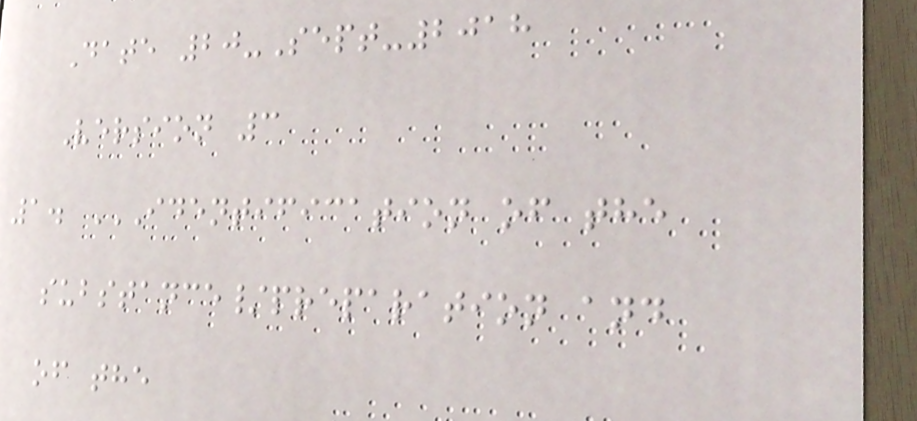Date 20-Sept-2018
Version 3
1. IDENTIFICATION OF THE
SUBSTANCE/PREPARATION AND
OF THE
